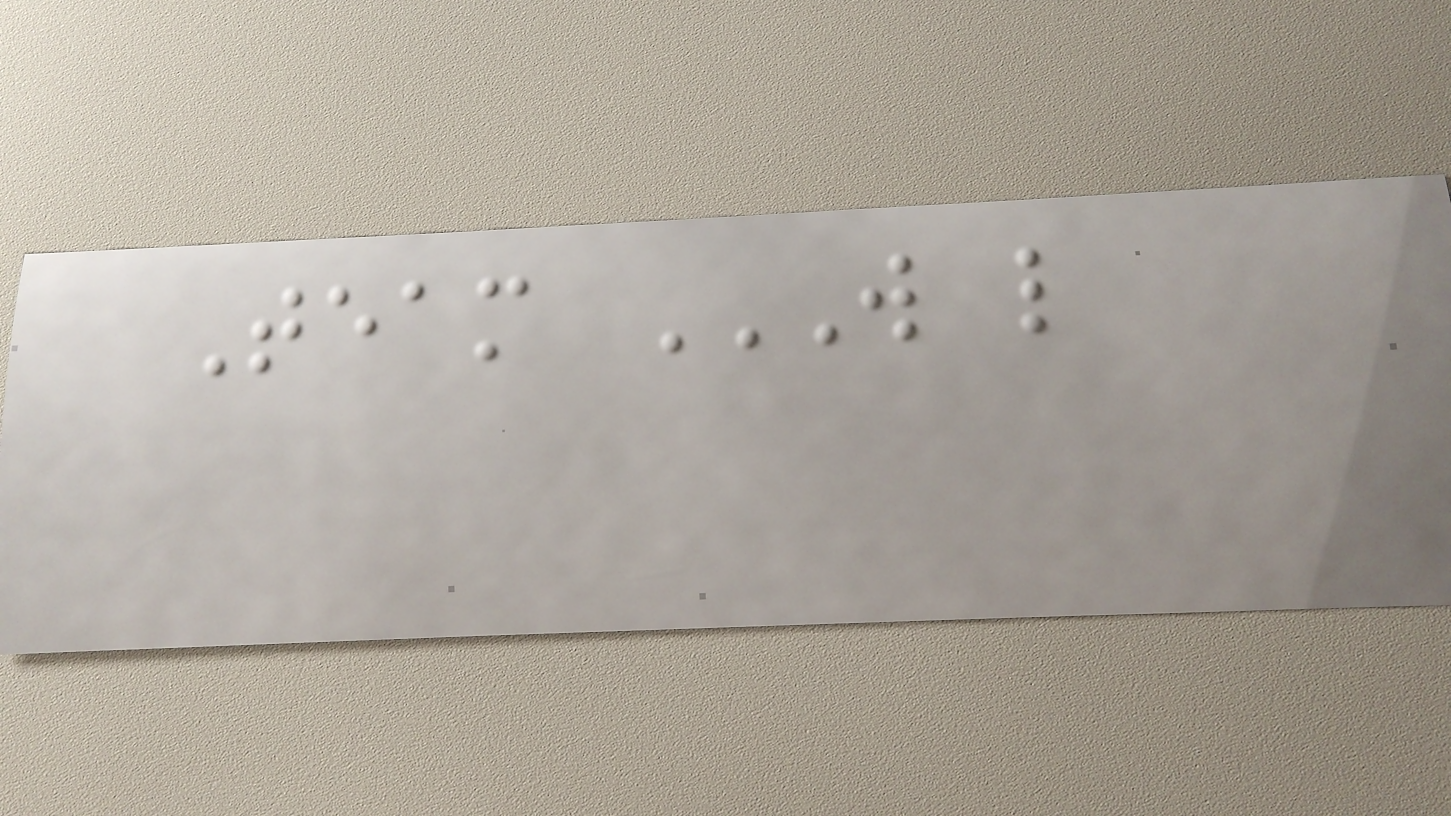Team W L
